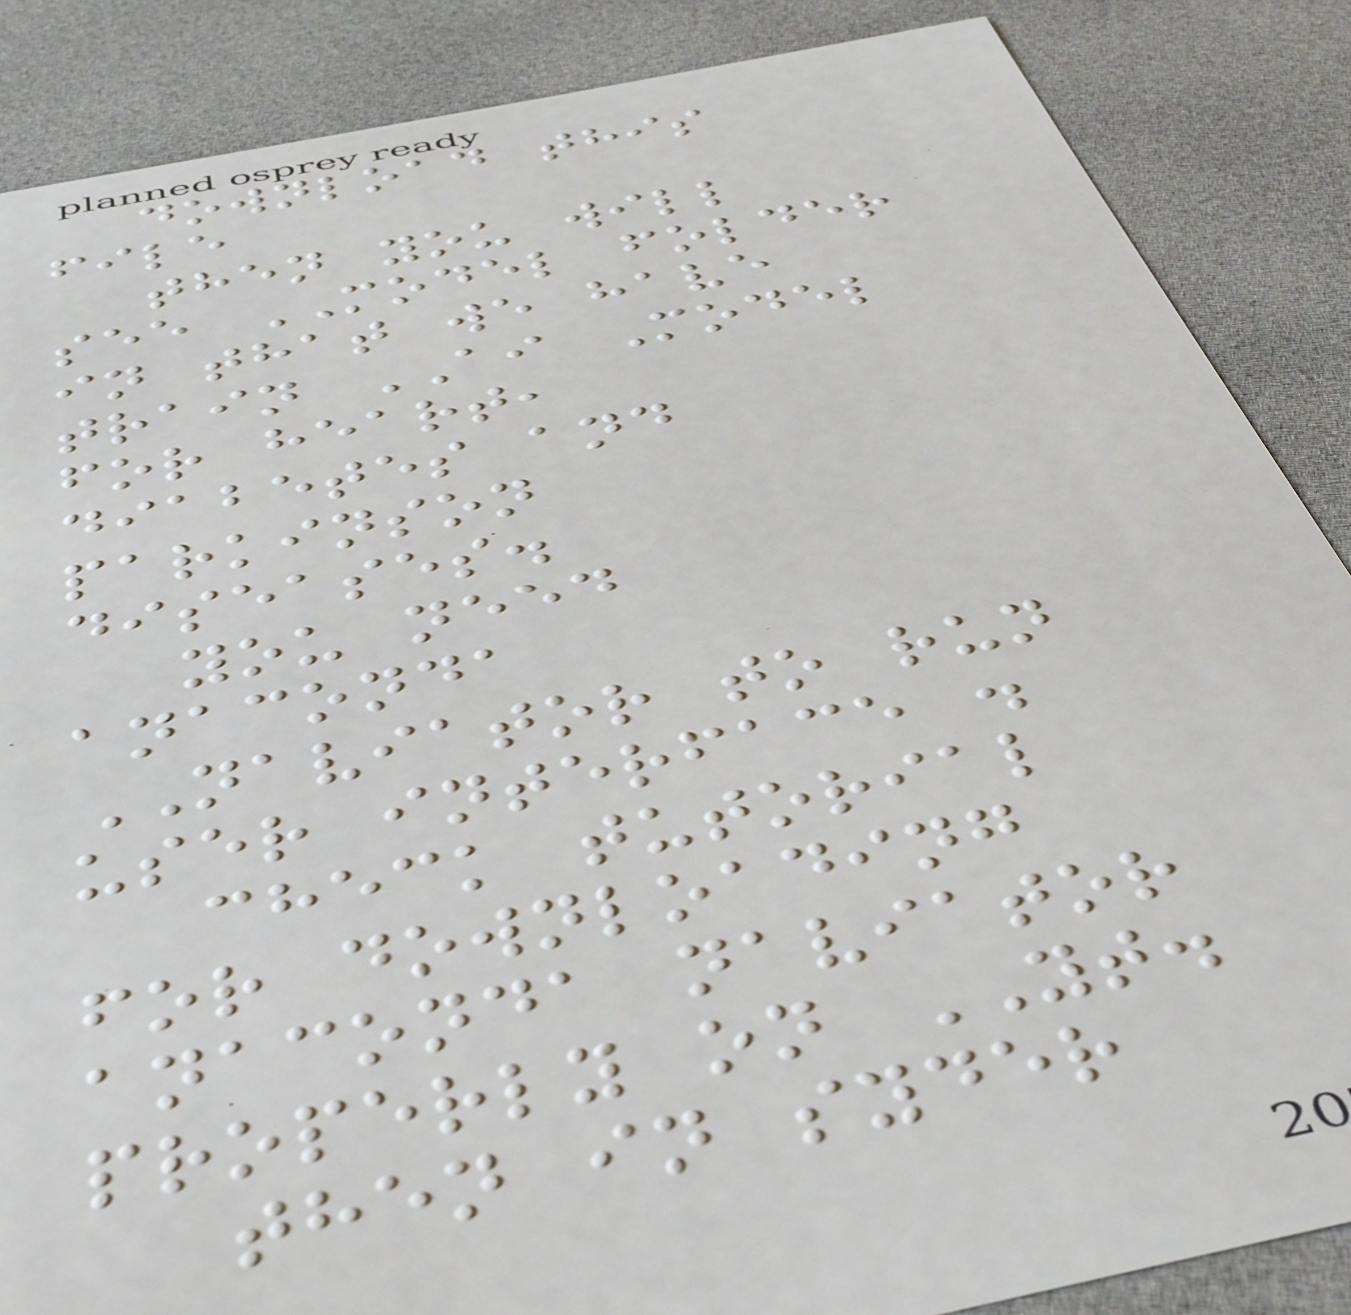download this
file
then you will
see MODEL folder
in that we have
train AI Model
for heart,
diabetes and
parkinson
diseases.
you need
anaconda
NAVIATOR to run
user interface .
check tutorial
for downloading
anaconda naviator
properly on YT.
then in syder
